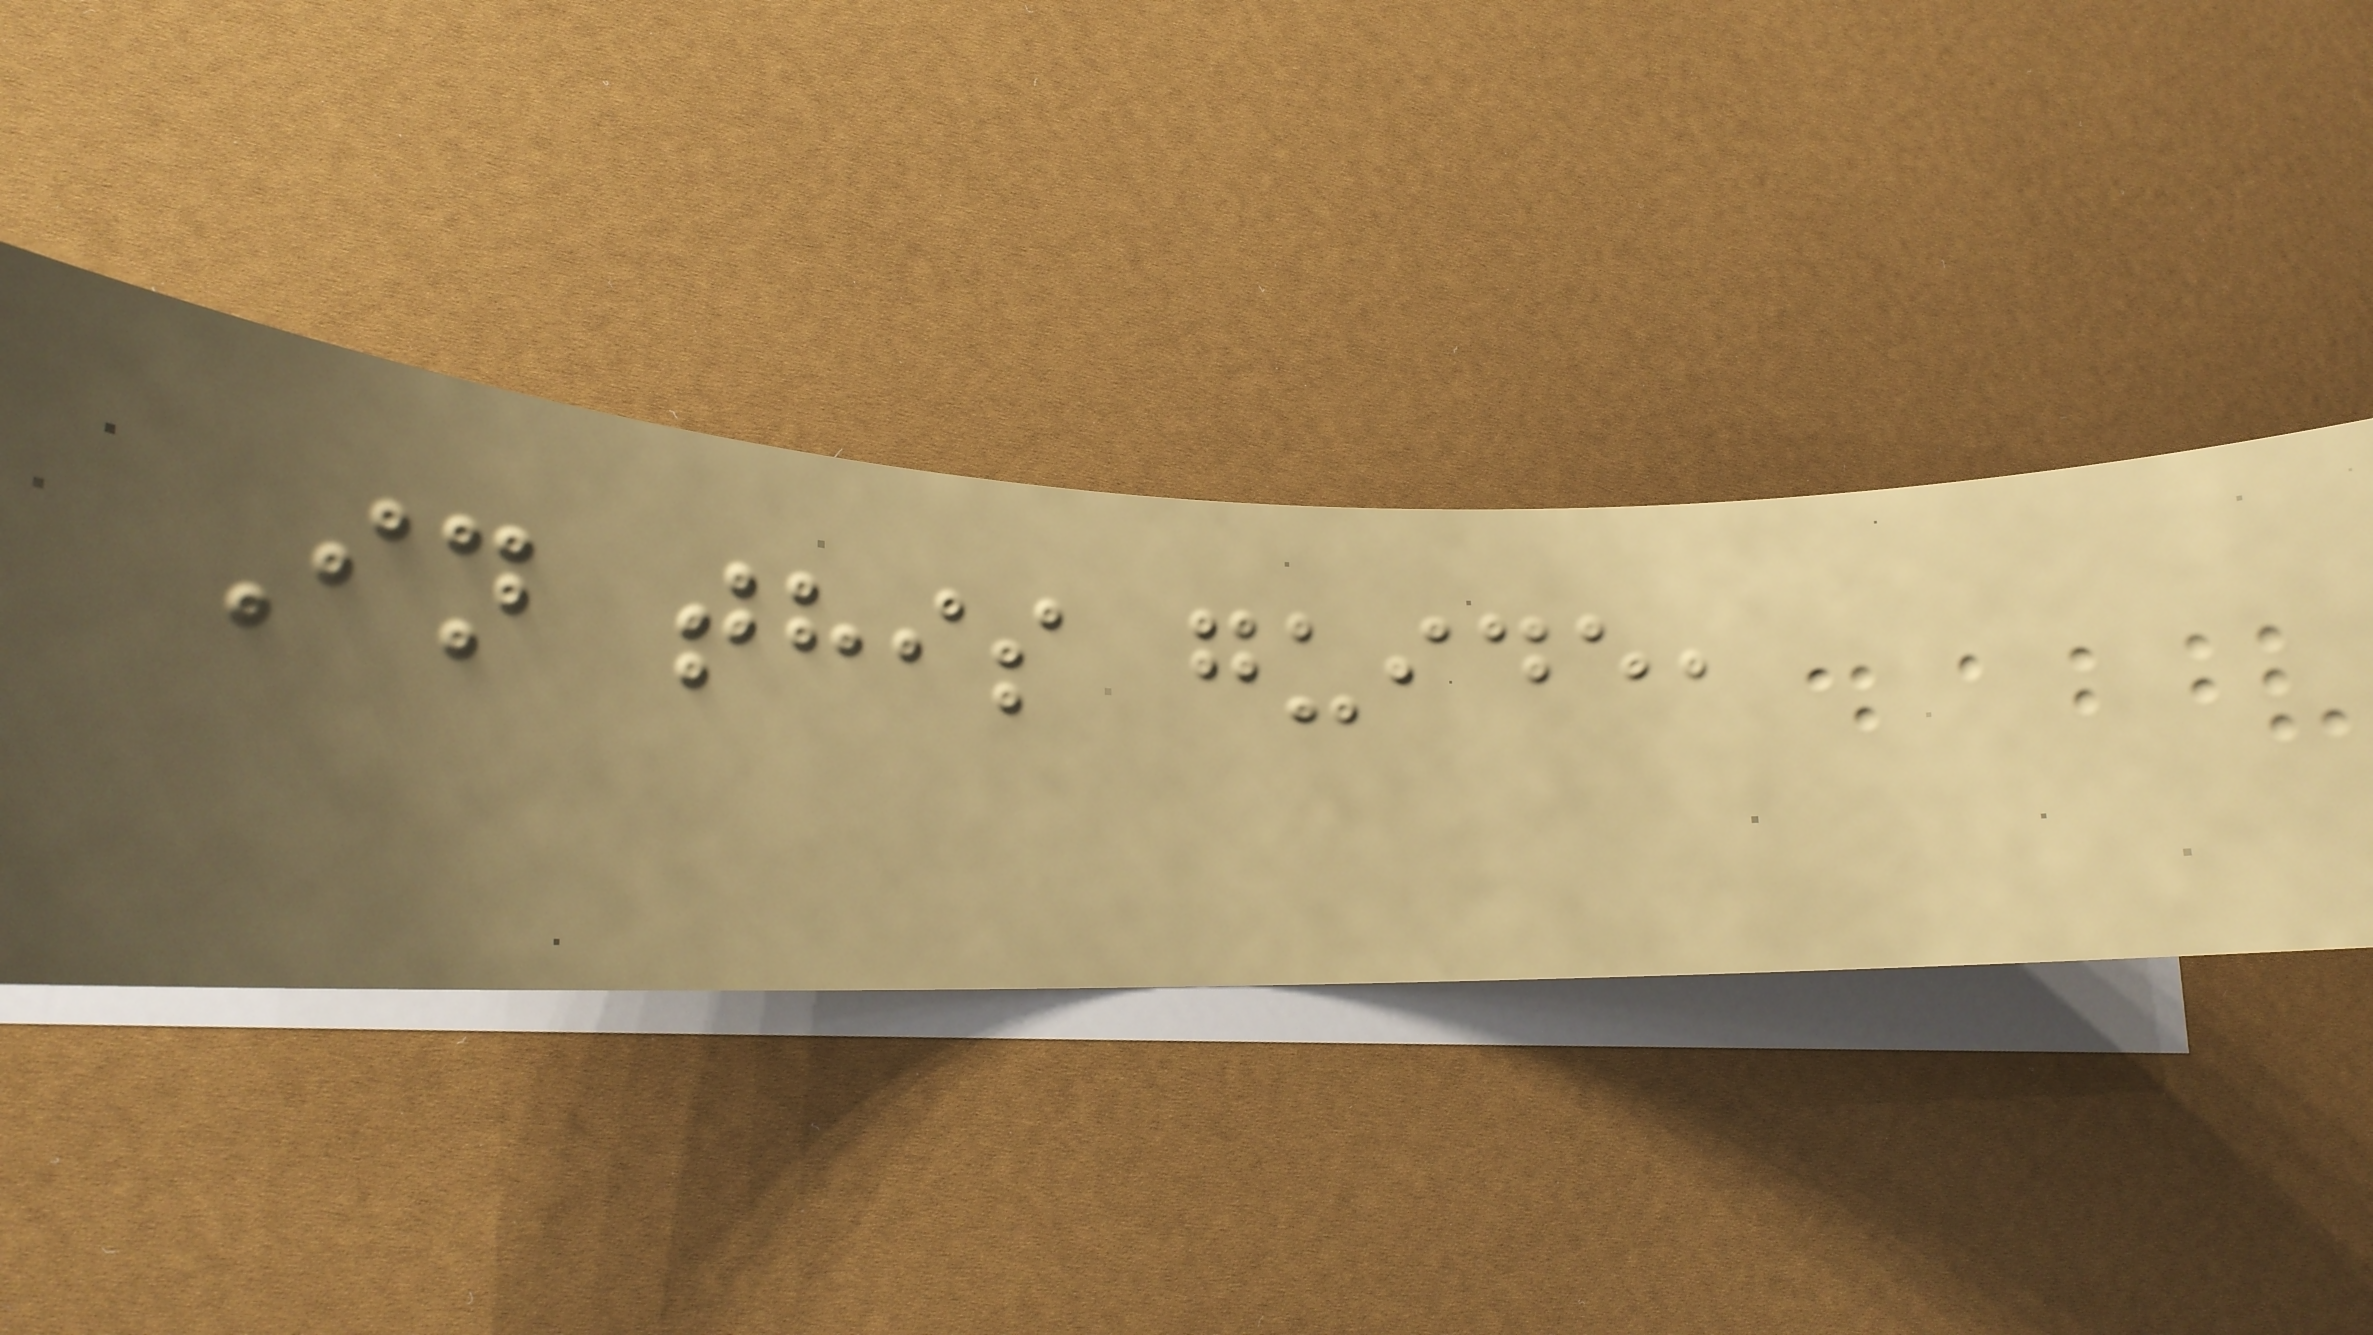In this guide,
